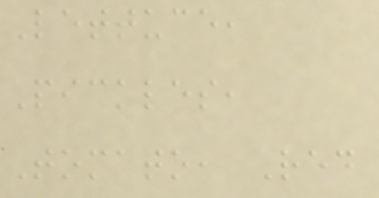Lettuce,
Pickles,
Tomato, Red
